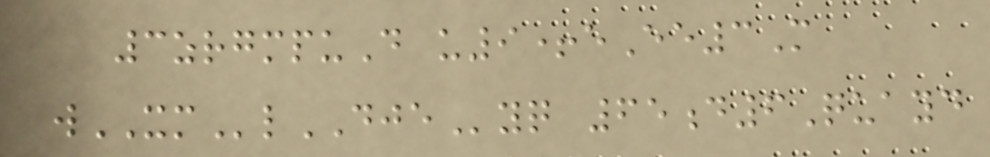3zrgmpuD u9+eEe3M
wXMlDJEyq 65d6Quayd
